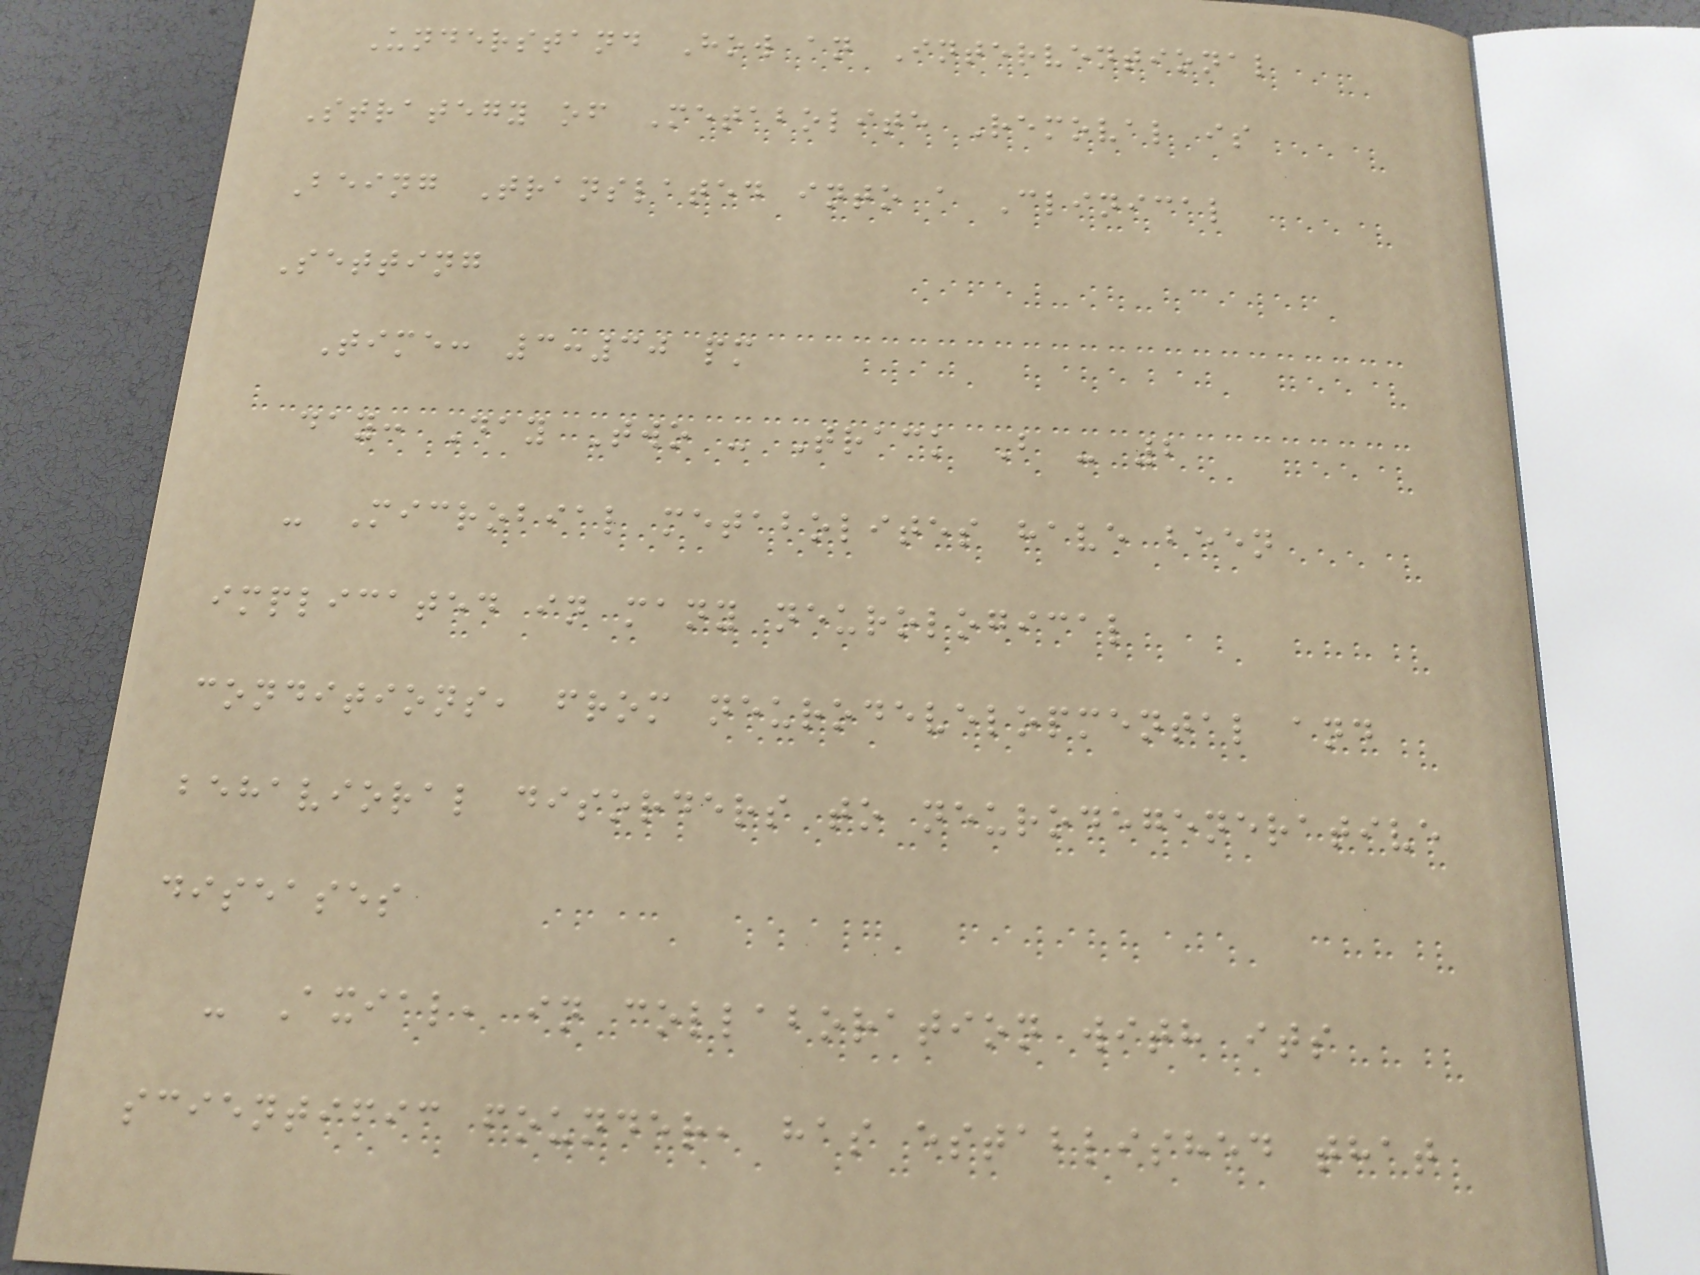Understand How an Interventional
Strategy of Metabolite Removal is
Being Translated into a Clinical
Setting
Time: 3:30 pm
day: Day Two - Track B - 2
- Microbial metabolites have been
implicated in many neurological
conditions, from neurodevelopmental and
behavioral disorders to neurodegenerative
diseases
- Axial, in collaboration with its
scientific founder, has established that
